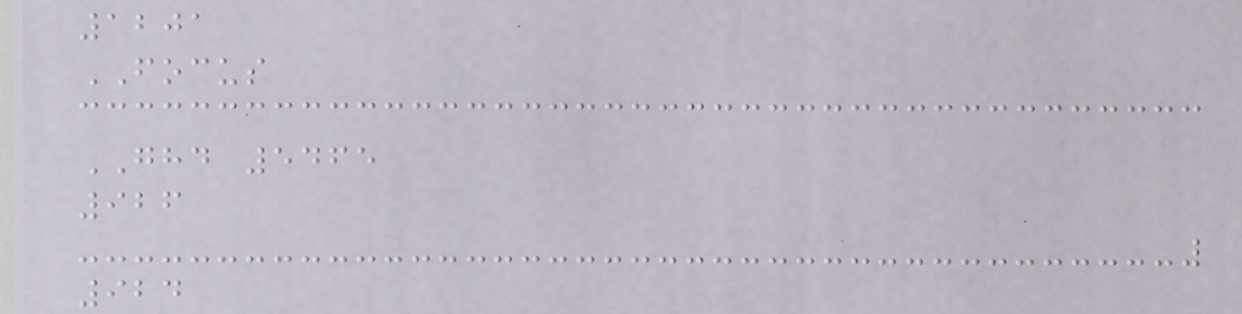1201
FOCUS
GHD 5465
926
924
